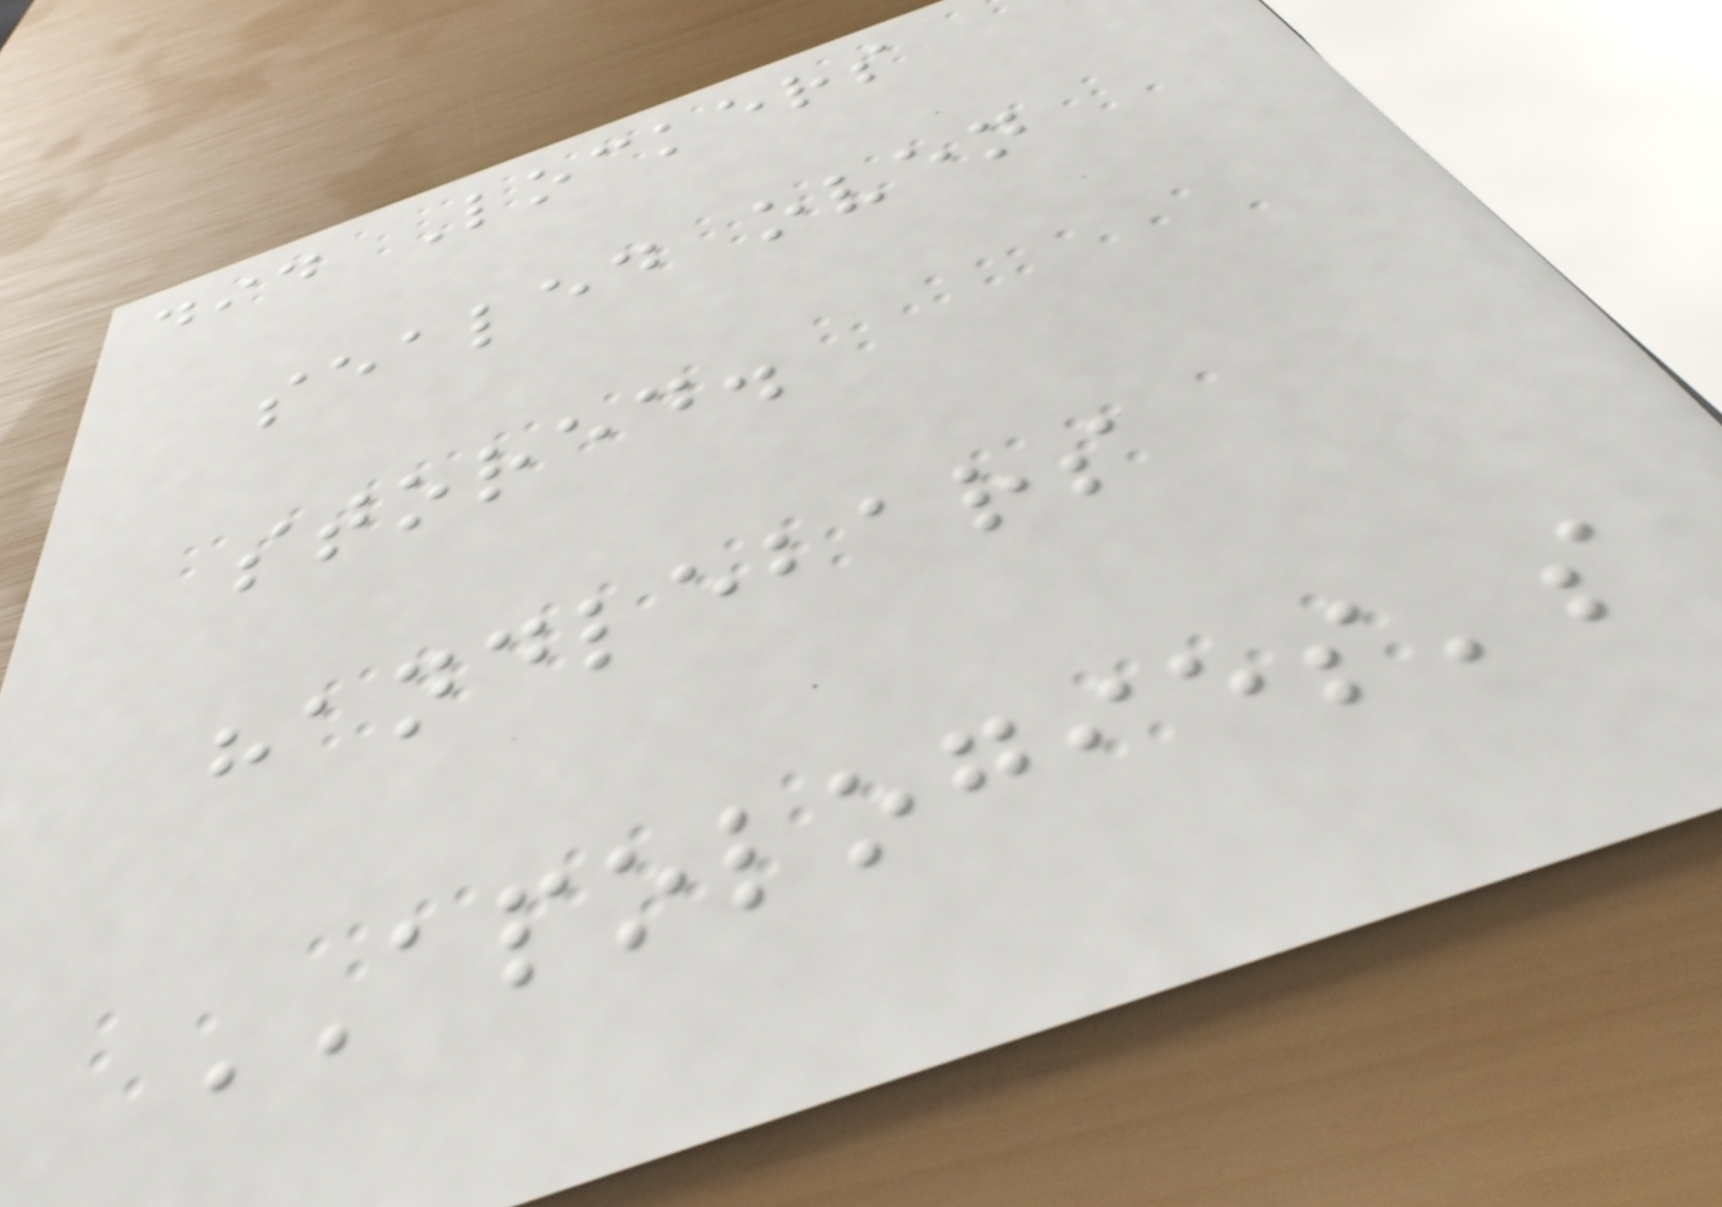did Lockers
sealed oven
stored.
handlebars
APOLOGIES's
